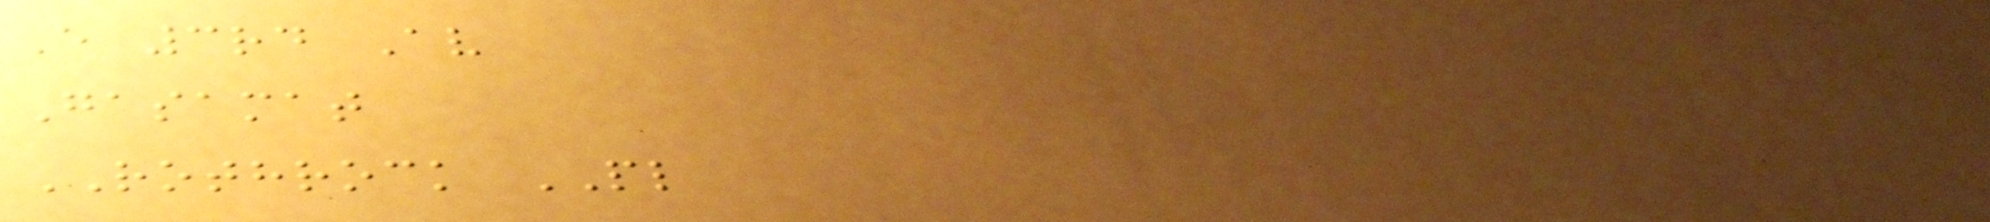E 3rd Av
Gasamat
ROTHROCK PL
